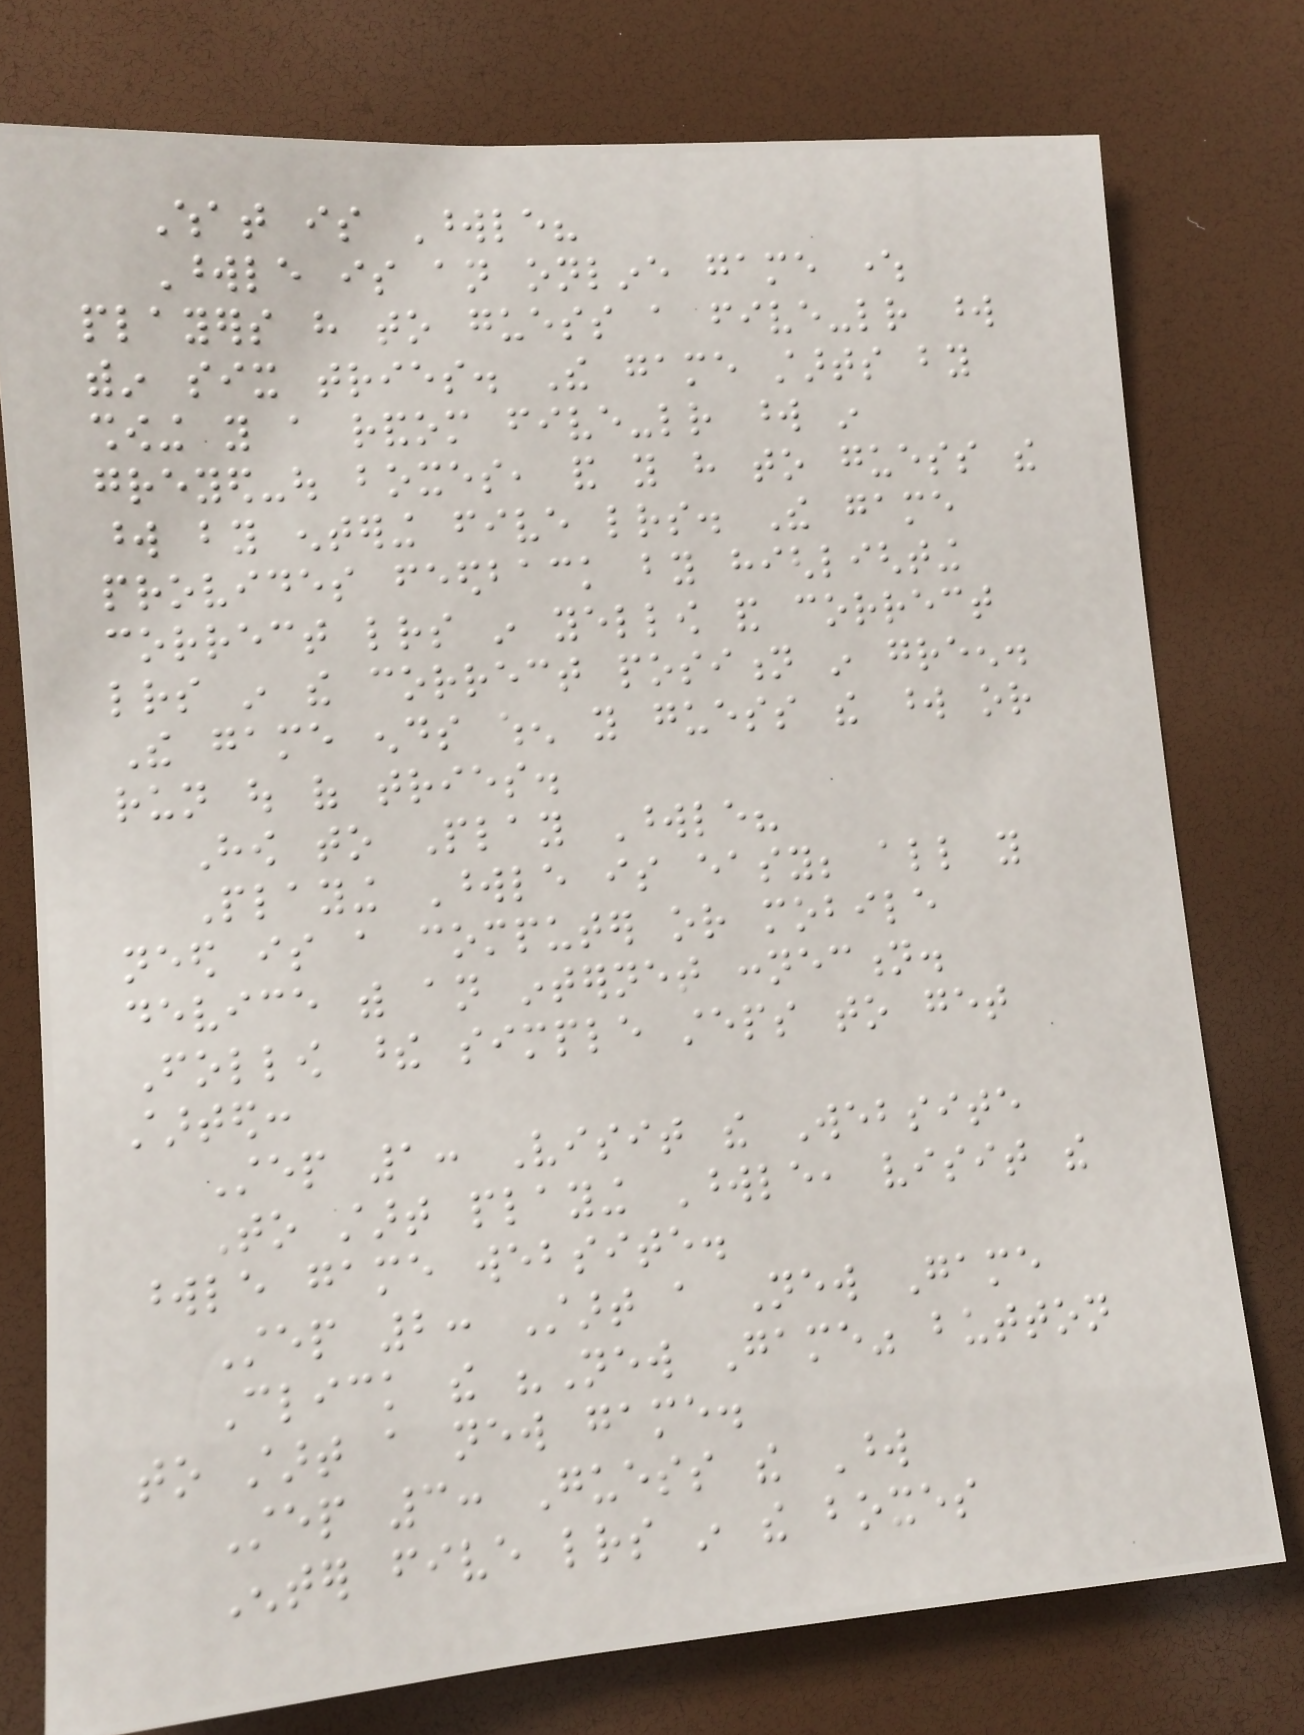What is Wordle?
Wordle is an online game where
players have to guess a five-letter word
within six tries. The game starts by
showing you a random five-letter word in
greyed-out boxes, and you have to guess the
word by entering five letters. The game
provides feedback by highlighting
correct letters in yellow and correct
letters in the correct position in green.
The game ends when you guess the word or
run out of tries.
How to Play Wordle?
Playing Wordle is easy; all you
need is a computer or mobile
device with an internet connection.
Follow these simple steps to get
started:
Step 1: Visit the Website
To start playing Wordle, visit the
wordle game website.
Step 2: Start a New Game
Click the "New Game" button
to start a new game.
Step 3: Guess the Word
Enter five letters in the boxes
